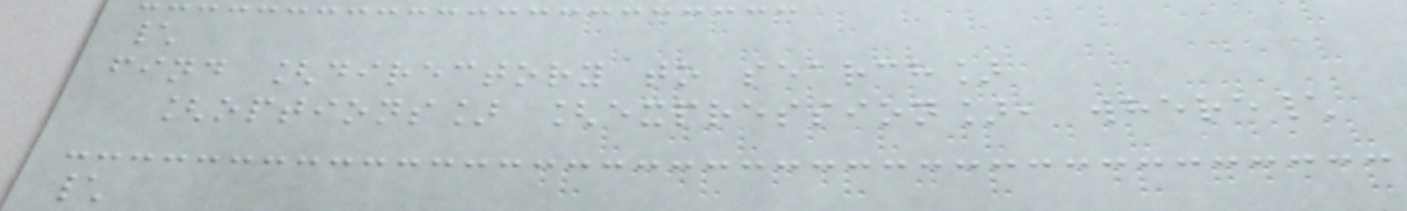\
find [directory to search]
[options] [expression], where\
\
